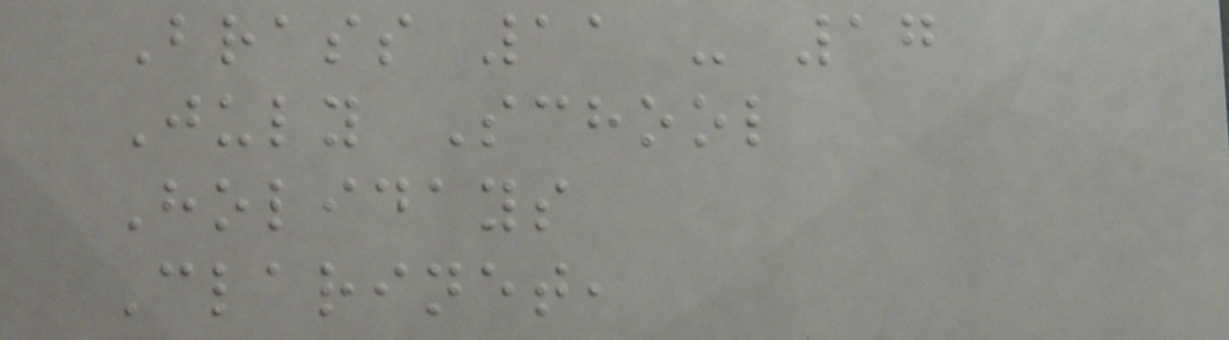Brass 11 - 17
July School
Holidays
Clarinet,
